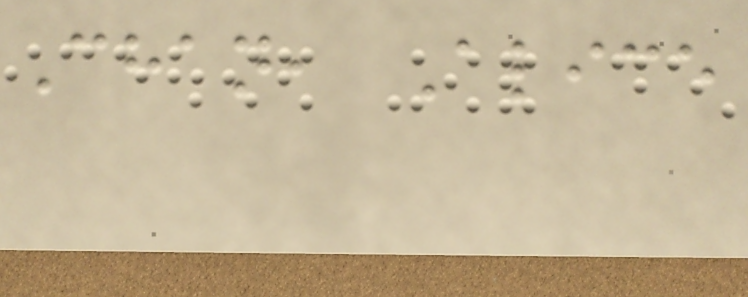Chan, Alice
